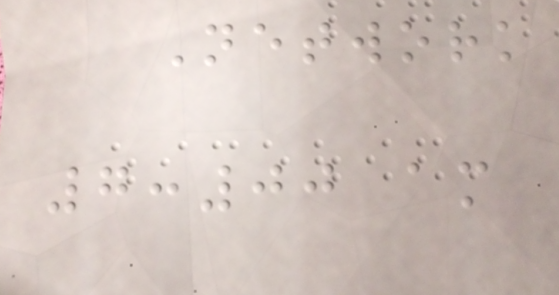Network
7:00 am
